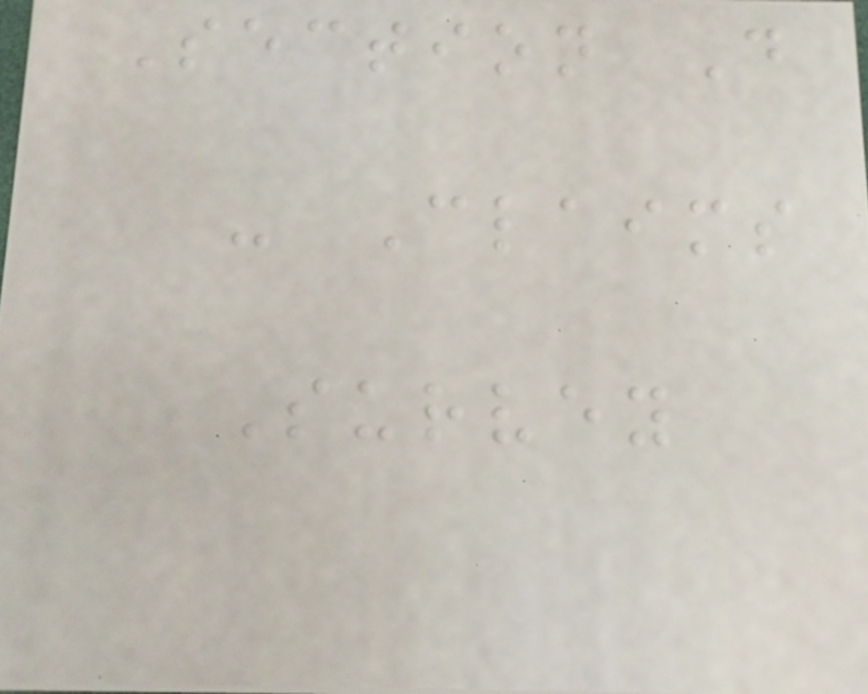Section D
- Claims
Survey
